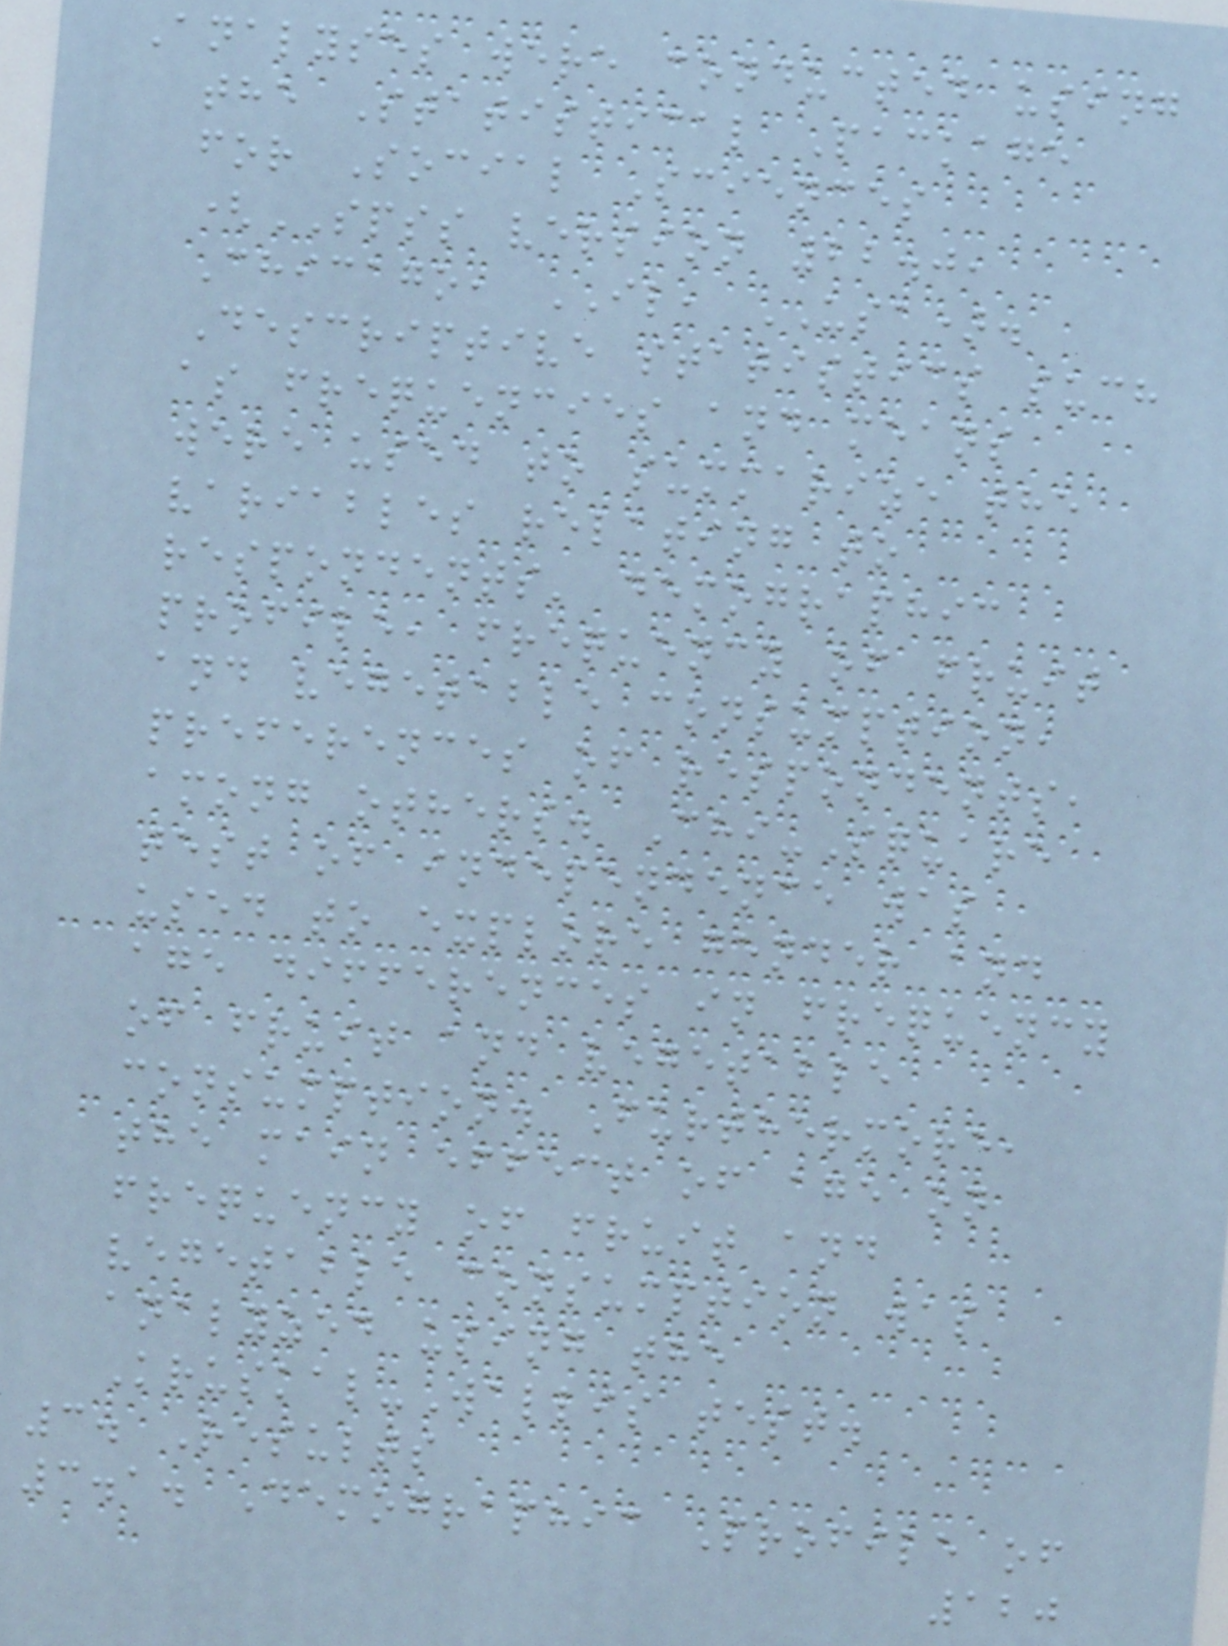Analyses were conducted using
the Statistical Package
for Social Sciences
(SPSS version 22.0,
Chicago, IL, USA).
Descriptive statistics such
as frequencies and means
were used to summarize the
variables relating to
respondents' demographic
profile, frequency of fruit
and vegetable consumption,
preferences of respondents,
among others. Chi-Square
test of independence was
used to explore gender and
age differences in frequency
of fruit and vegetable
consumption. Furthermore,
the main effect of age on
frequency of fruit and
vegetable consumption was
analyzed using the
Kruskal-Wallis test.
3. Results
3.1. Demographic Profile of
120
